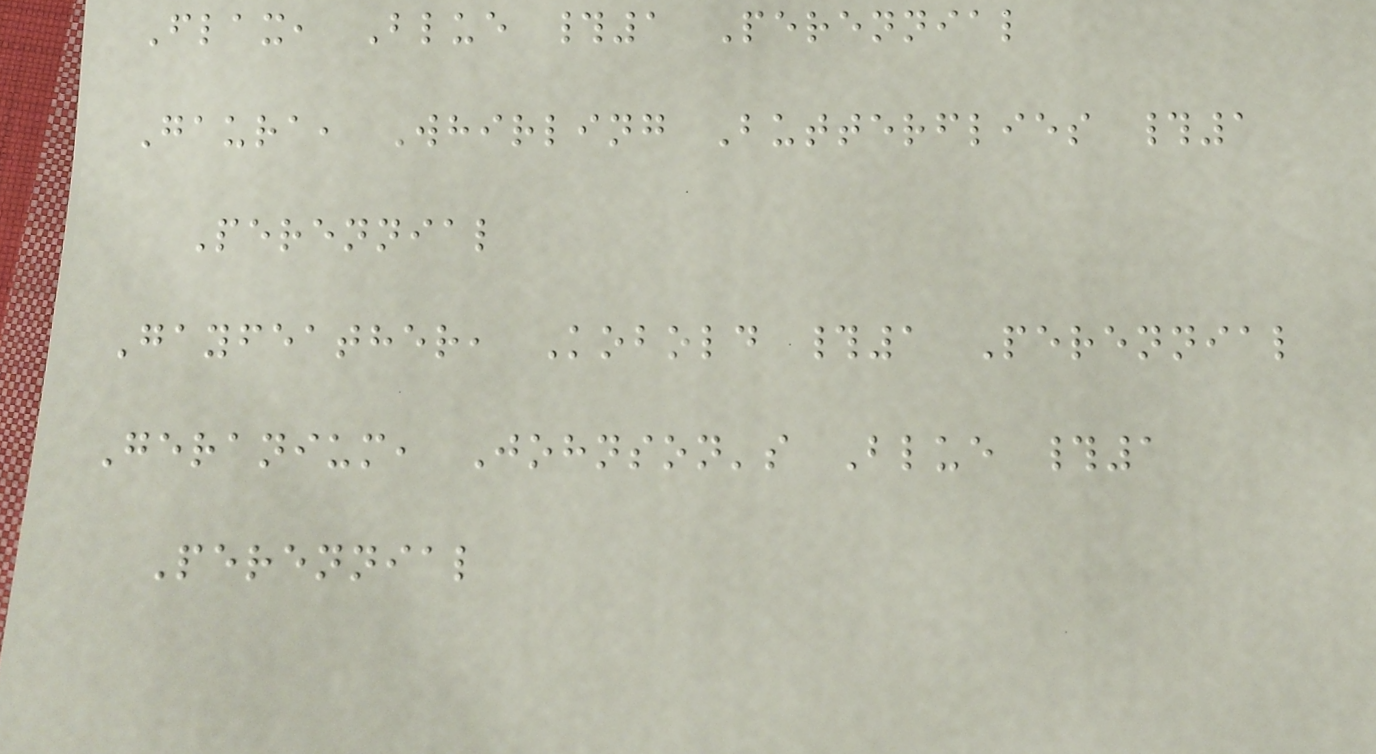Flax, Blue #1 Perennial
Gaura, Whirling Butterflies #1
Perennial
Gayfeather, Kobold #1 Perennial
Geranium, Johnson's Blue #1
Perennial
